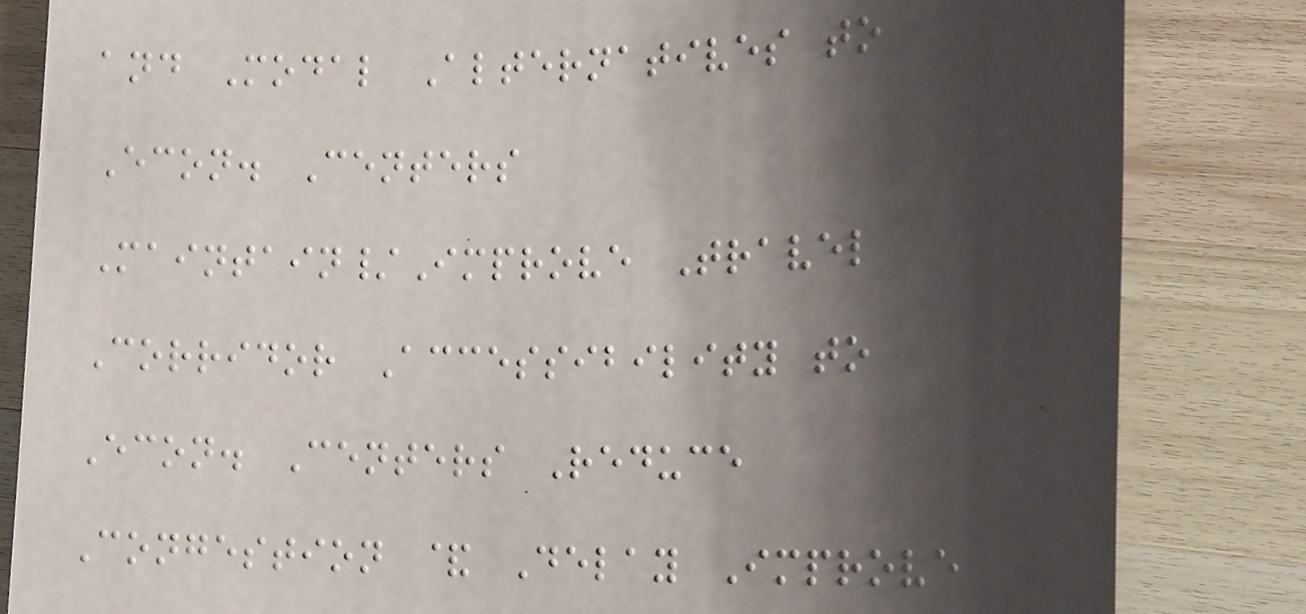and Modal Alternatives to
Econ. Centers
Maintain/Improve Travel
Corridor Accessibility to
Econ. Centers Reduce
Congestion & Delay Improve
